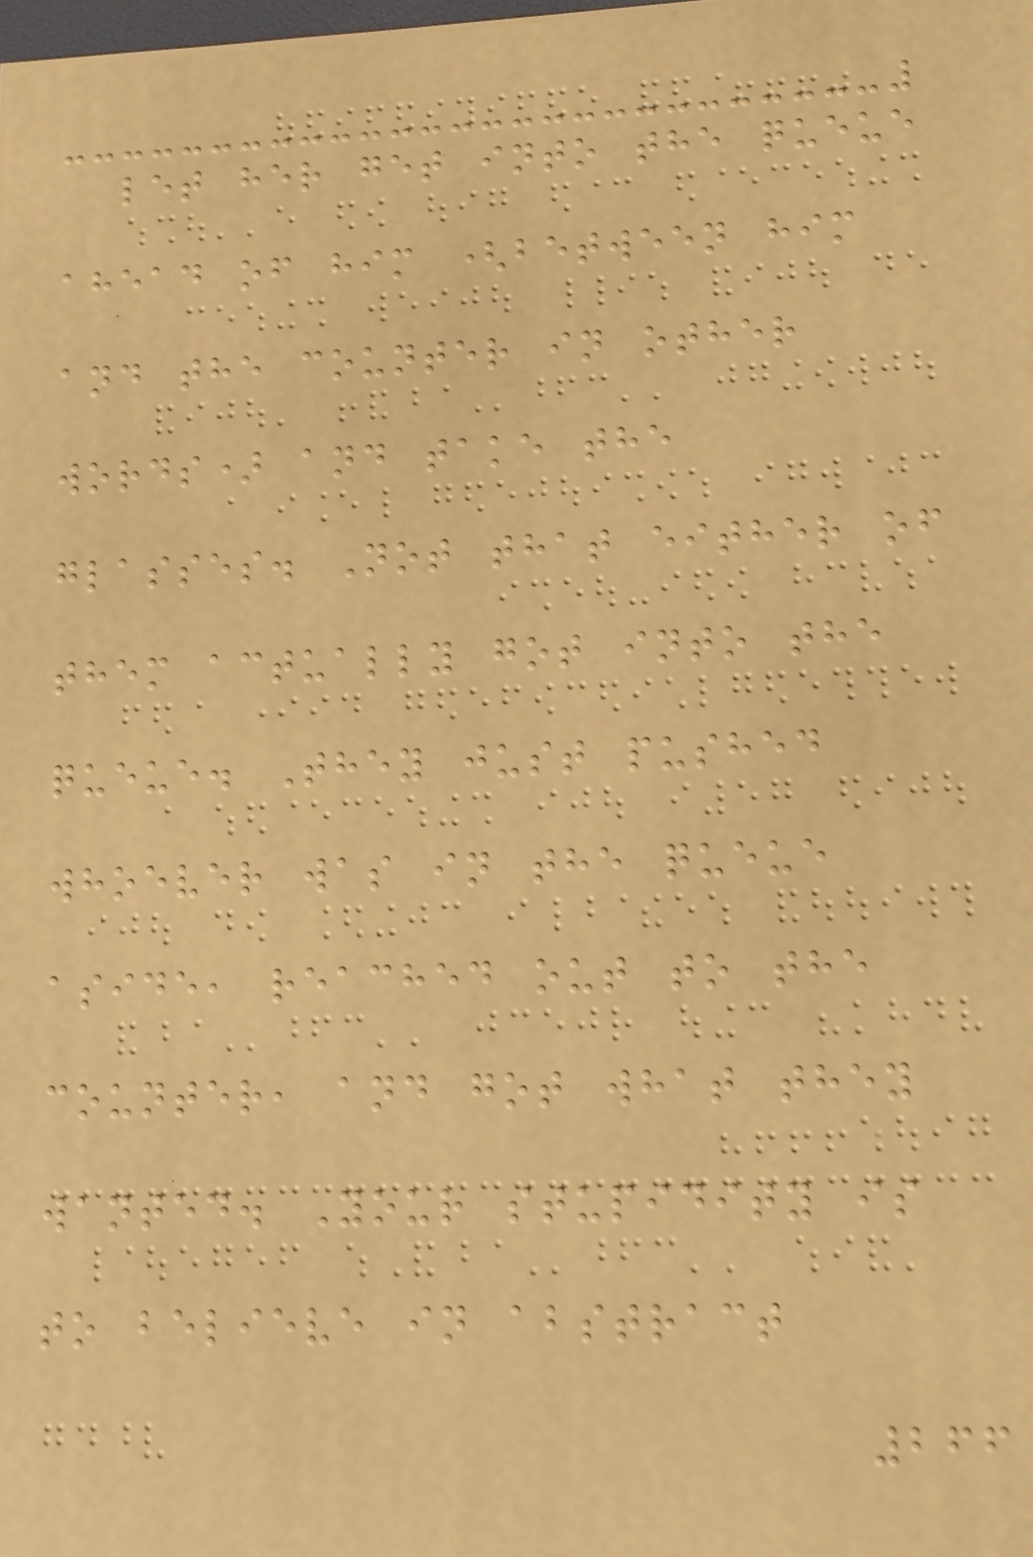let her get into the queue
ahead of him (between him
and the counter in other
words) and take the
glasses. Not that either of
them actually got into the
queue. They just pushed
whoever was in the queue
aside, reached out to the
counter, and got what they
wanted. Your stupidity is
to believe in abstract
266
